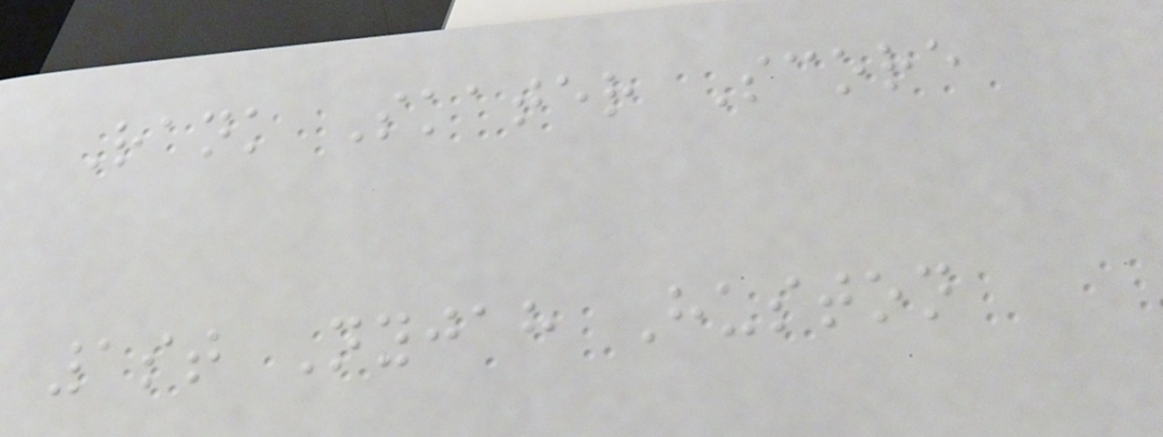Rank Skater Score
1st Nyjah Huston
